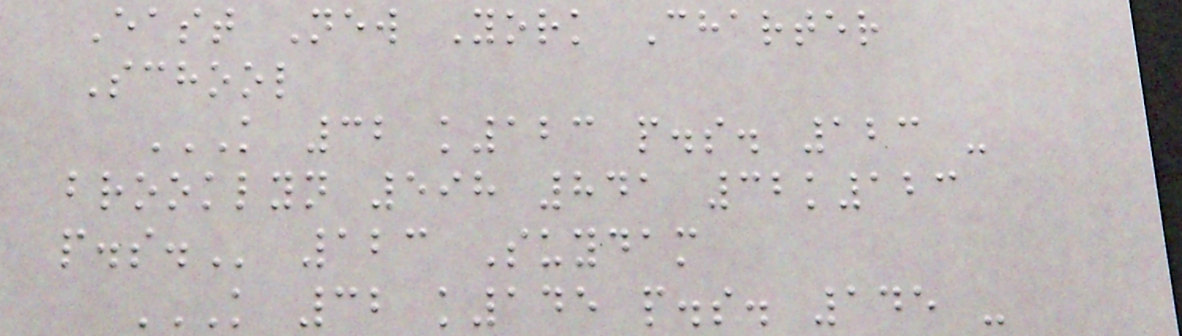East New York Charter
School
K 32 K123 P.S. 123 -
BROOKLYN 598 841 32K123
P.S. 123 Suydam
K 32 K145 P.S. 145 -
